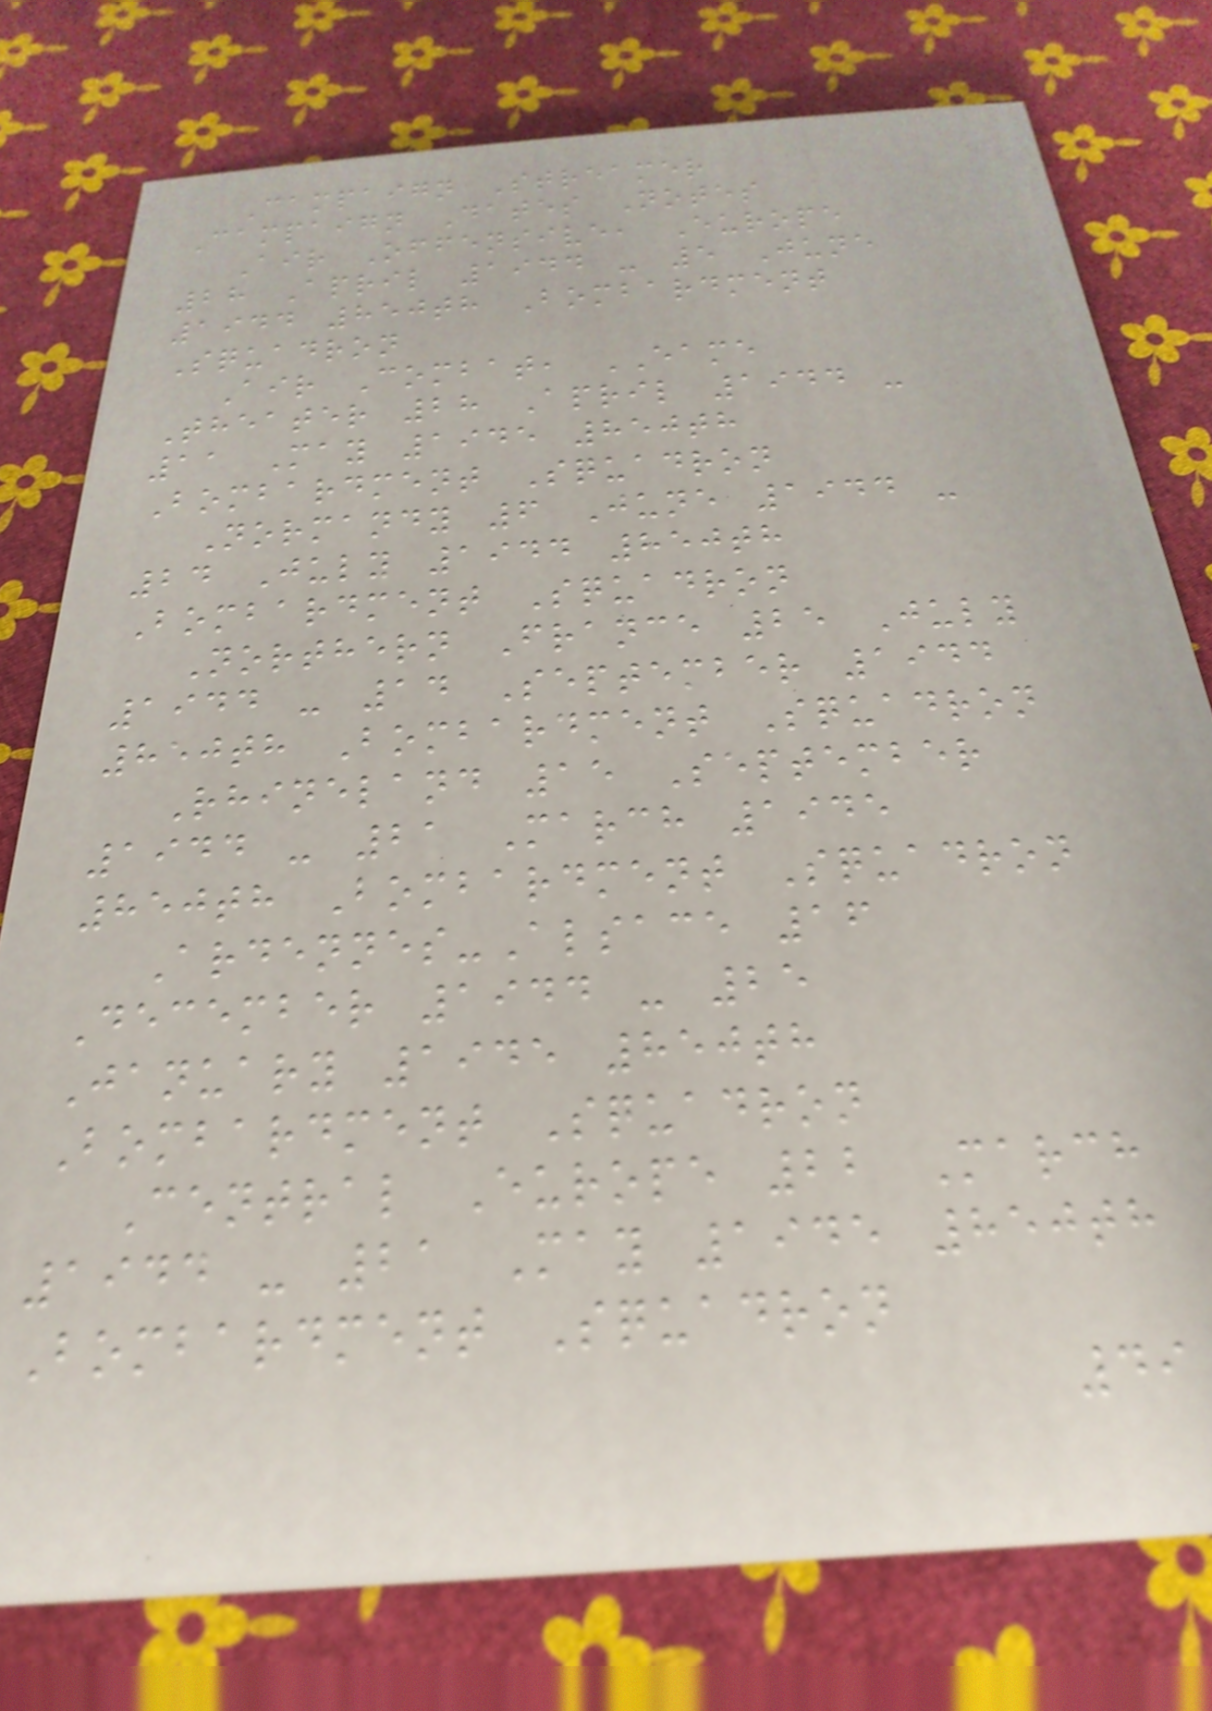Campaign Streamer
Campaign Dates Notes
Air Offensive, Europe
28 April 1944 - 5 June
1944 850th Bombardment
Squadron
Air Combat, EAME
Theater 28 April 1944 -
11 May 1945 850th
Bombardment Squadron
Normandy 6 June 1944 -
24 July 1944 850th
Bombardment Squadron
Northern France 25 July
1944 - 14 September 1944
850th Bombardment Squadron
Rhineland 15 September
1944 - 21 March 1945
850th Bombardment Squadron
Ardennes-Alsace 16
December 1944 - 25
January 1945 850th
Bombardment Squadron
Central Europe 22 March
1944 - 21 May 1945 850th
Bombardment Squadron
49
